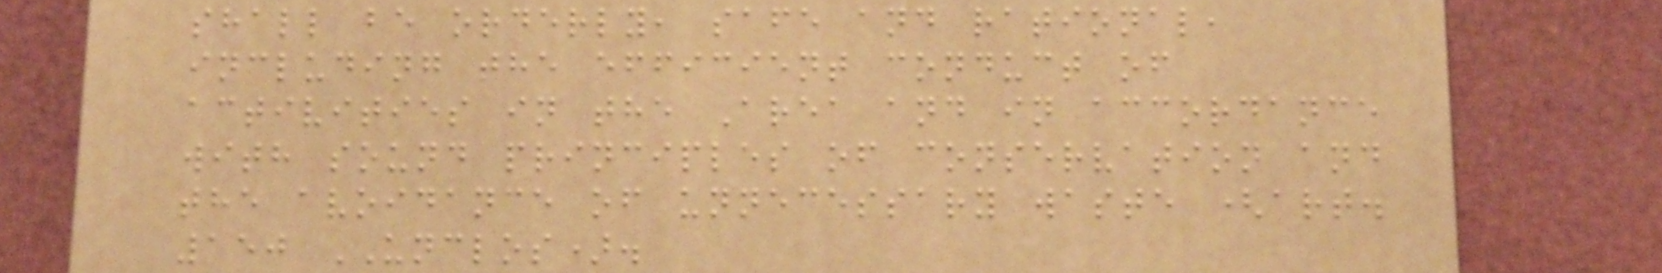shall be orderly, safe and rational,
including the efficient conduct of
activities in the Area and in accordance
with sound principles of conservation and
the avoidance of unnecessary waste (art.
150 UNCLOS).
